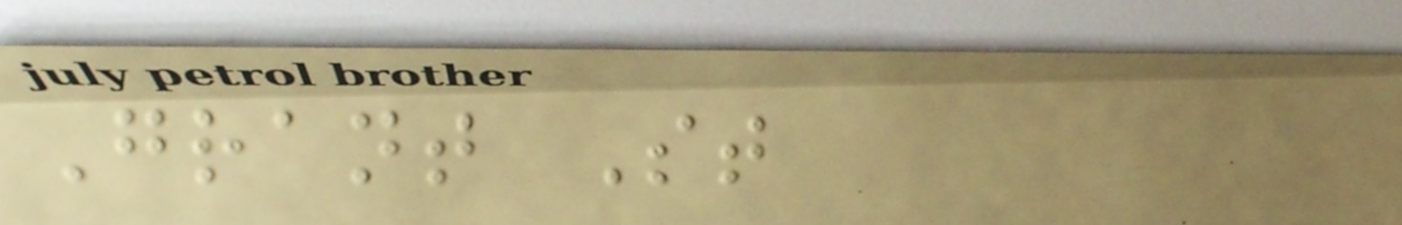Grant St
